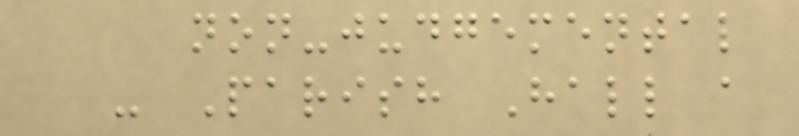non-judgemental
- Parish Hall a
